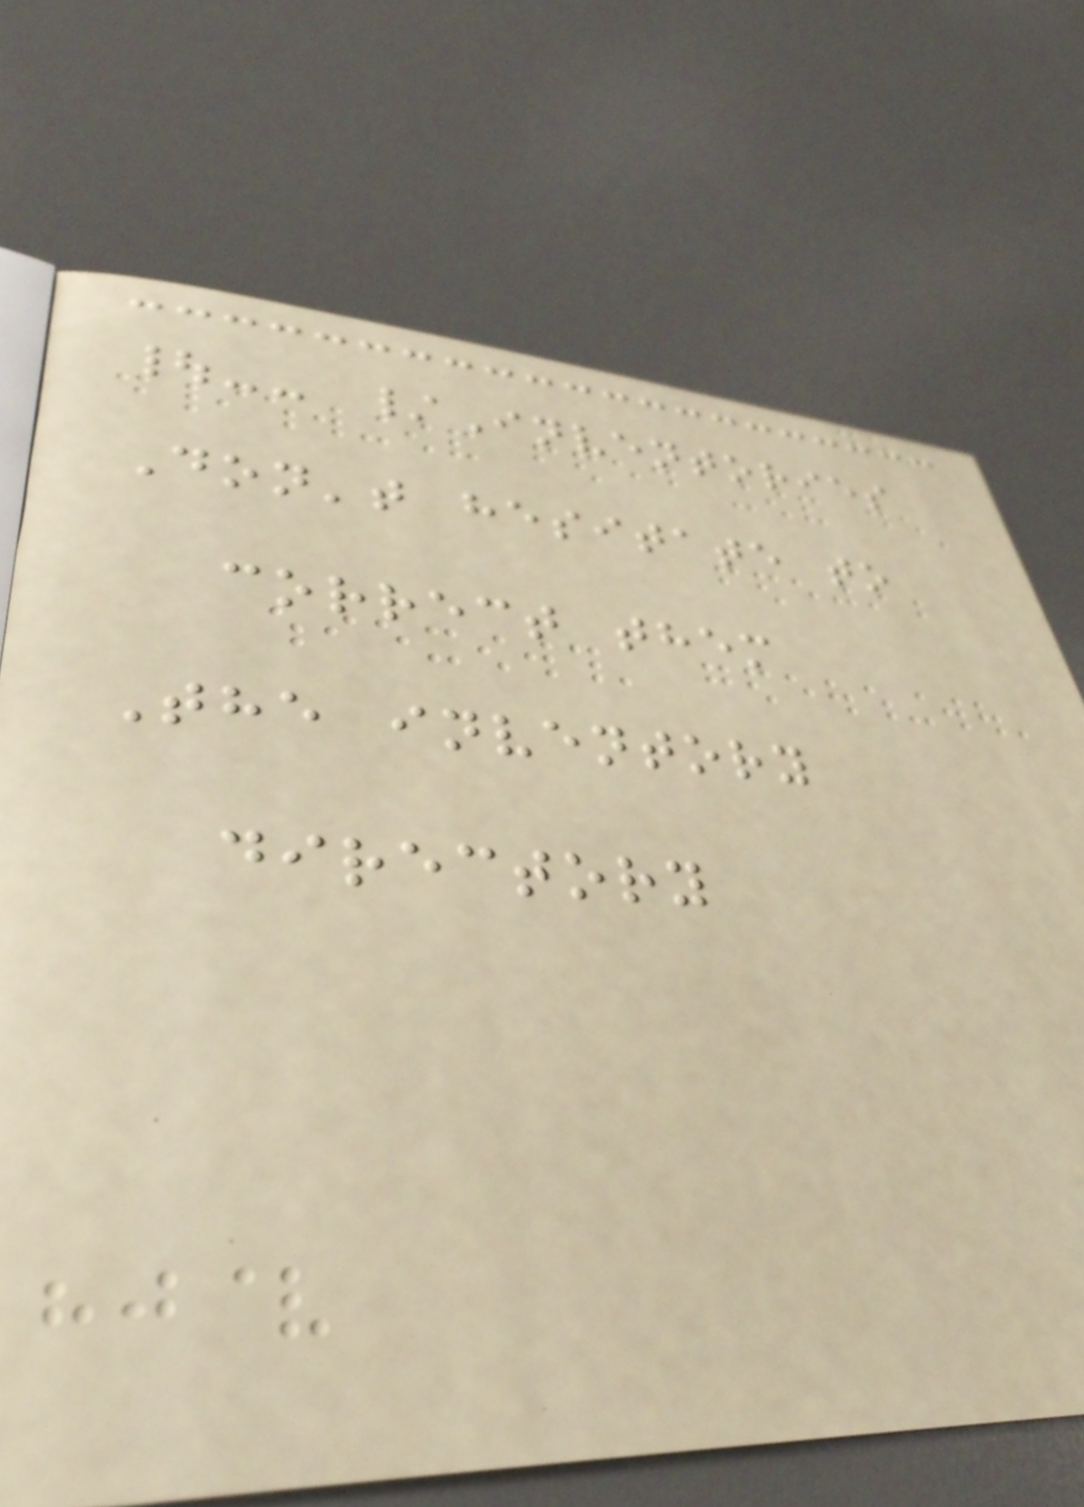|-- /Inventories
Don't hesitate to
correct them
The inventory
directory
